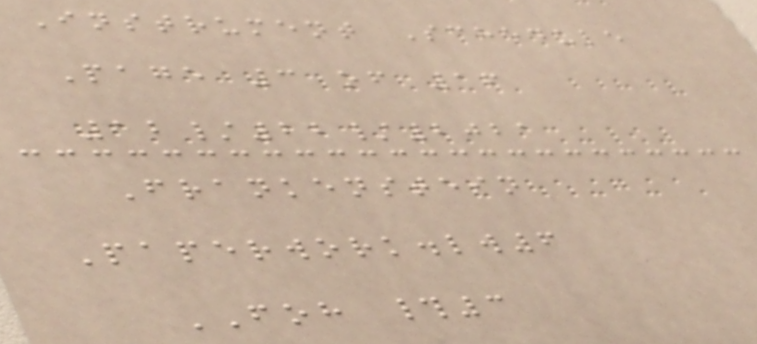Instrument Schedule
Page 3 of 16
12/22/2021
Frankenstein
Paperwork.lw6
FOH #3
